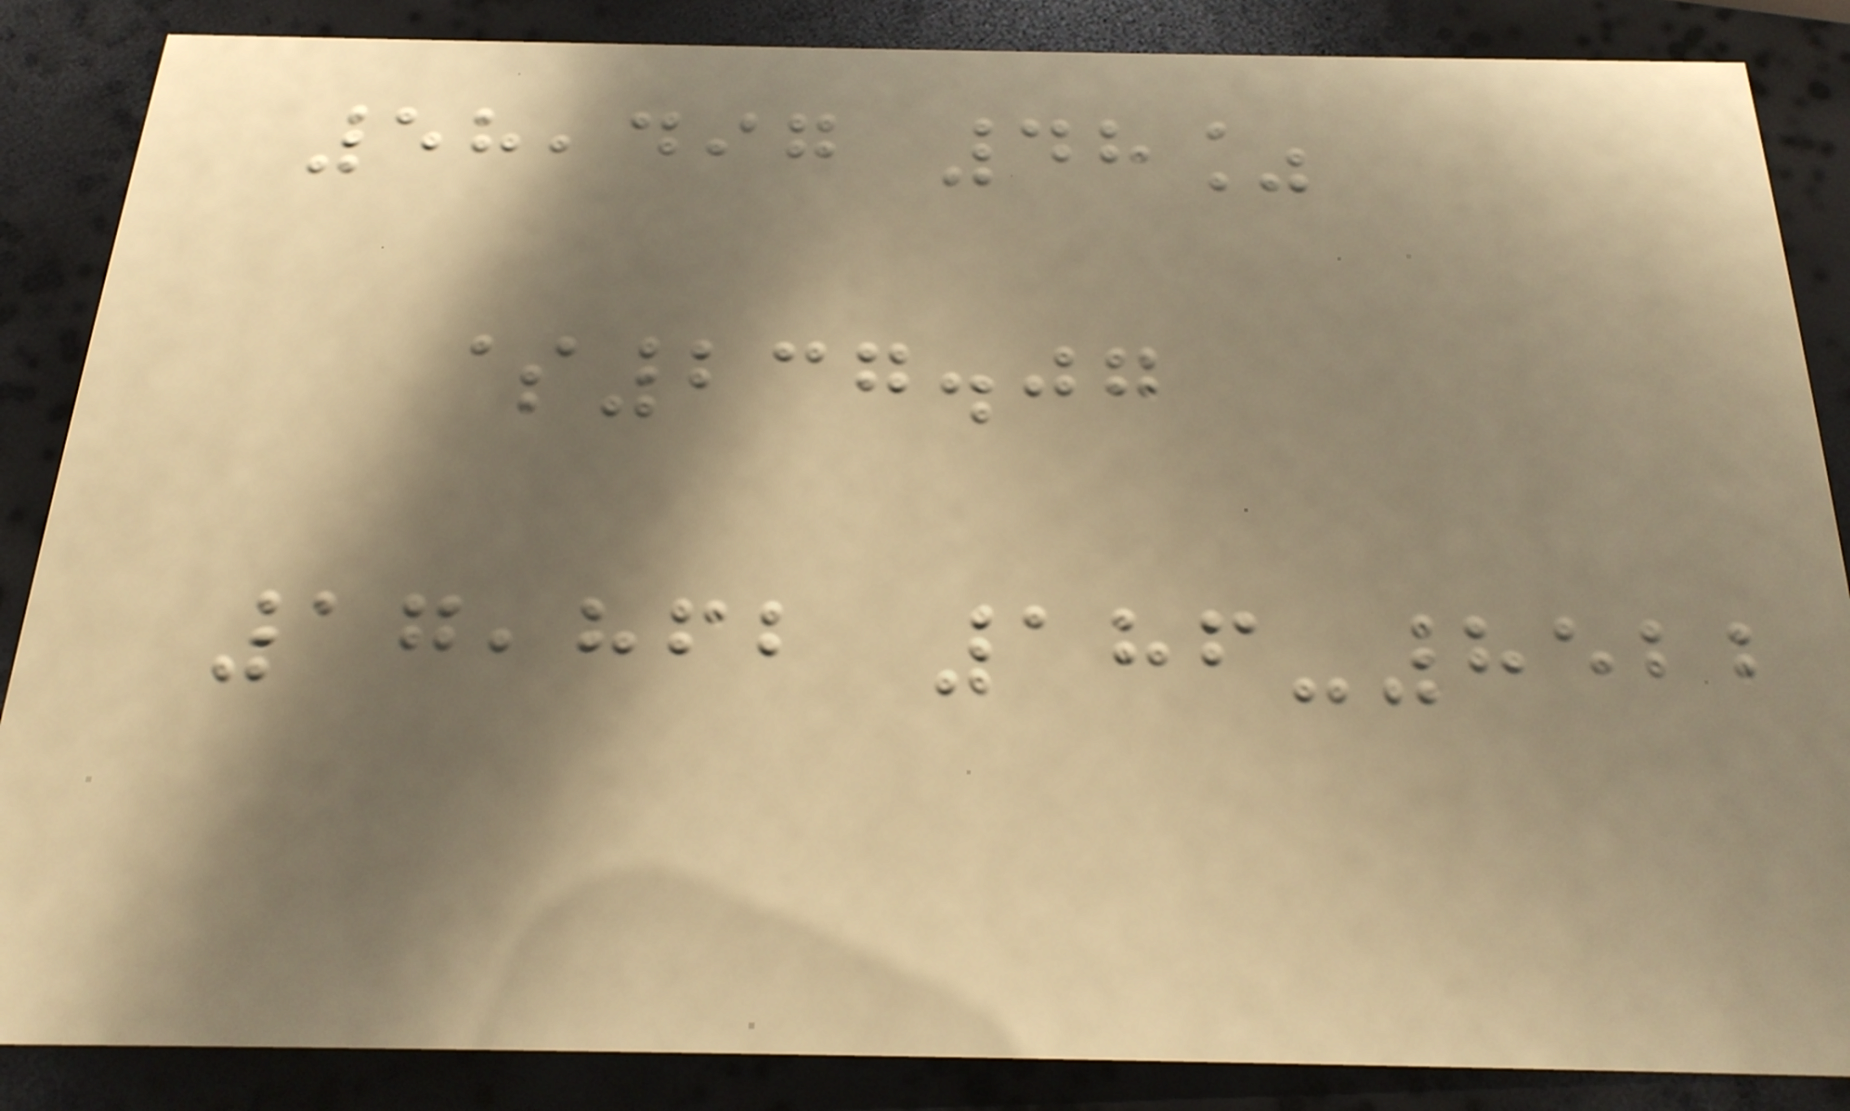58,497 48%
$237.07
17,862 186-8522
